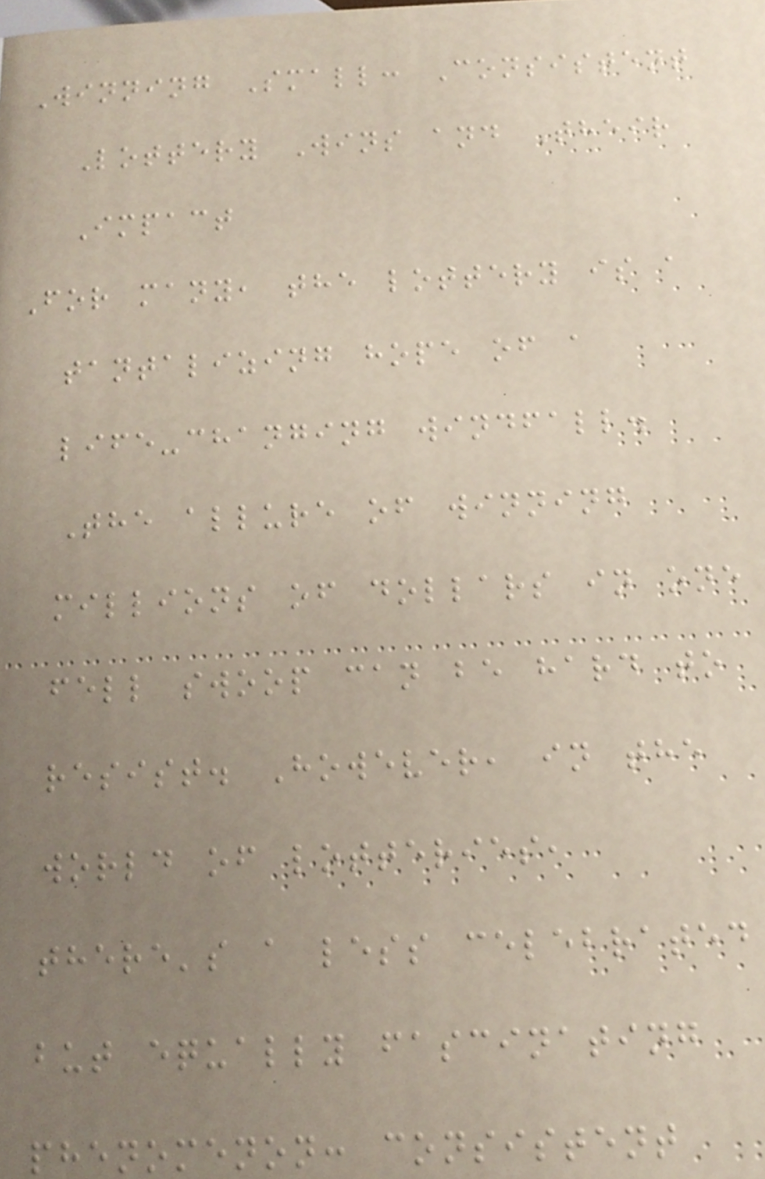Winning Small: Consistent
Lottery Wins and Their
Impact
For many, the lottery is a
tantalizing hope of a
life-changing windfall.
The allure of winning
millions of dollars in one
fell swoop can be hard to
resist. However, in the
world of lotteries,
there's a less celebrated
but equally fascinating
phenomenon: consistent
